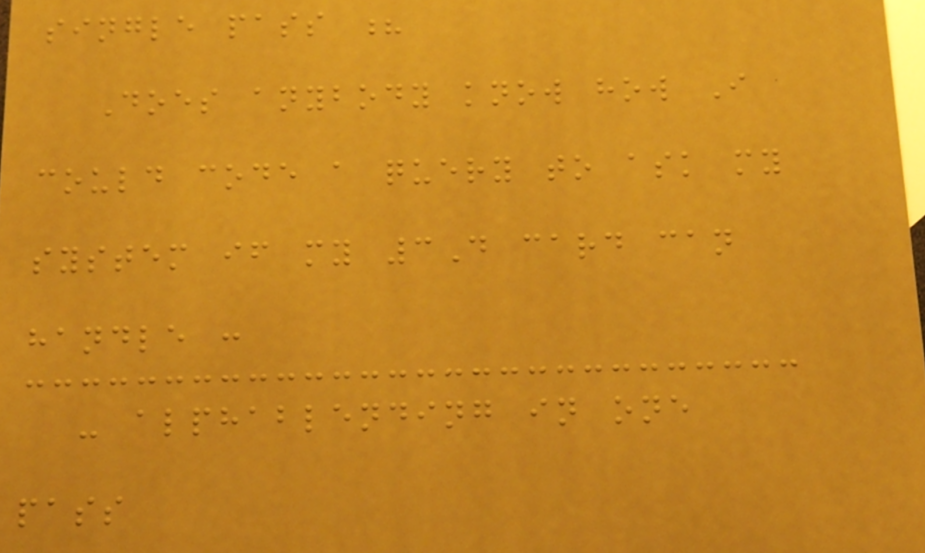single pass ?
Does anybody know how I
could code a query to ask my
system if my 3D card can
handle :
- alphablending in one
pass
